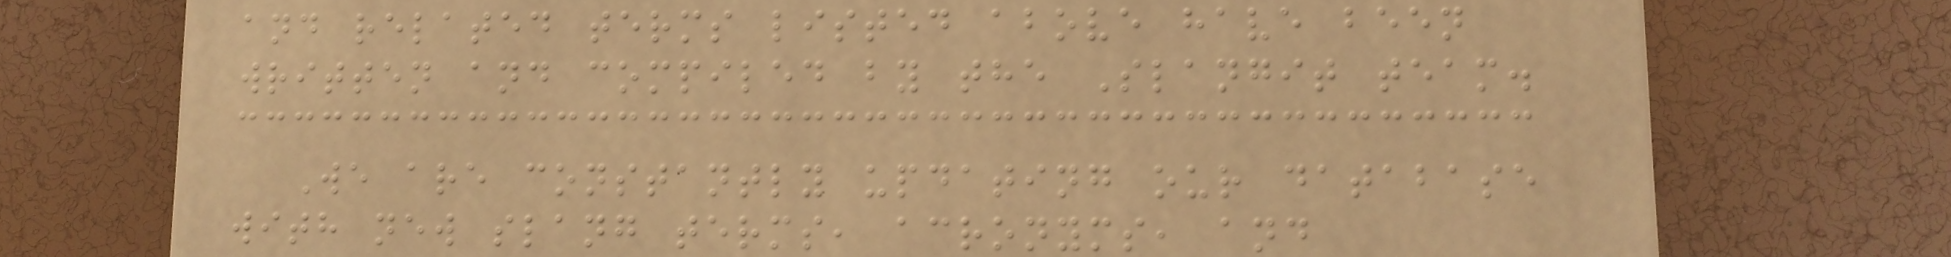and related terms listed above have been
written and compiled by the Slangit team.
We are constantly updating our database
with new slang terms, acronyms, and
